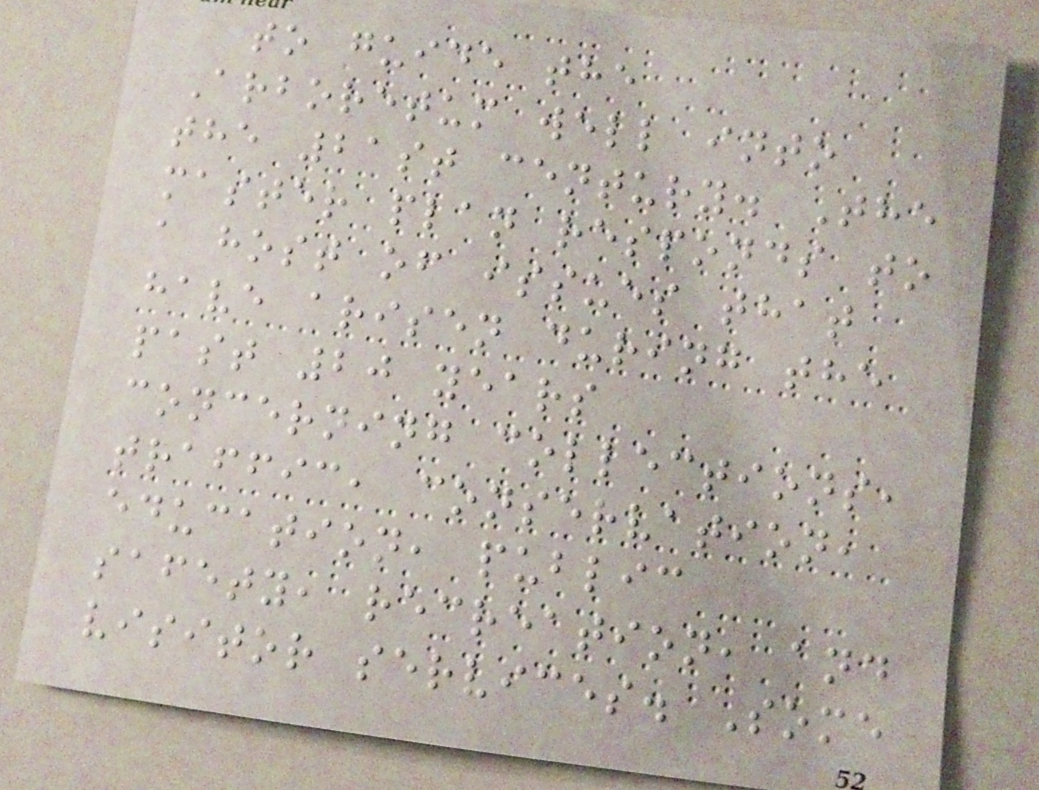to guide the
Arboretum well into
the 21st century. The
master plan responds to
a host of issues that
have arisen during the
past 20 years
concerning collections,
traffic, conservation,
education, public
safety, recreation, and
visitor services. Some
